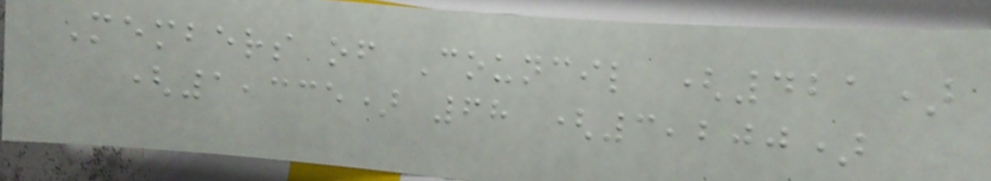Members of Council (421)
(1,335) 68 (3,200)
